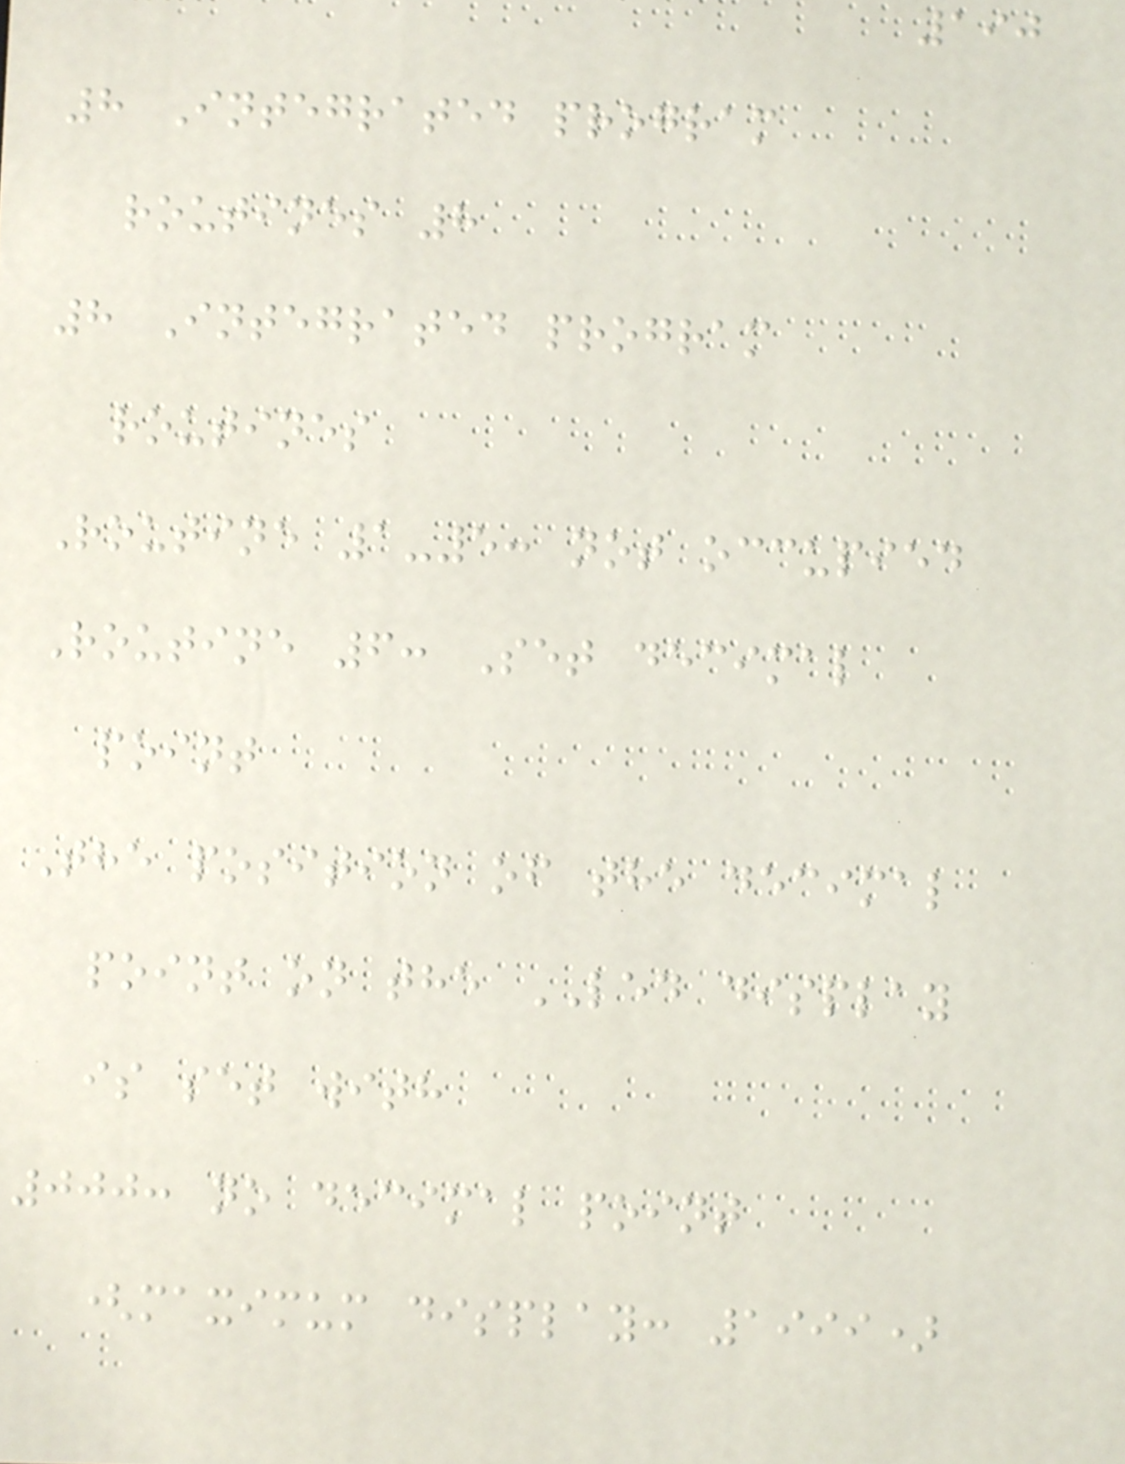190
8 Integrated program
routines 8
8 Integrated program
routines
Routine 1-5: not occupied
Routine 6: Set decimal
point
The position of the decimal
point on the LED display
is set with
000: no decimal point
(maximum display: 1999)
